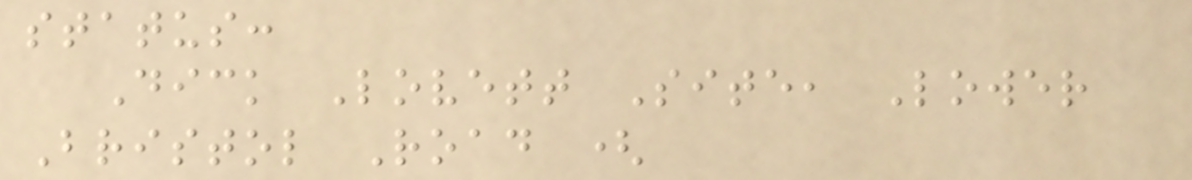status:
Dick Lovett Site, Lower
Bristol Road (
